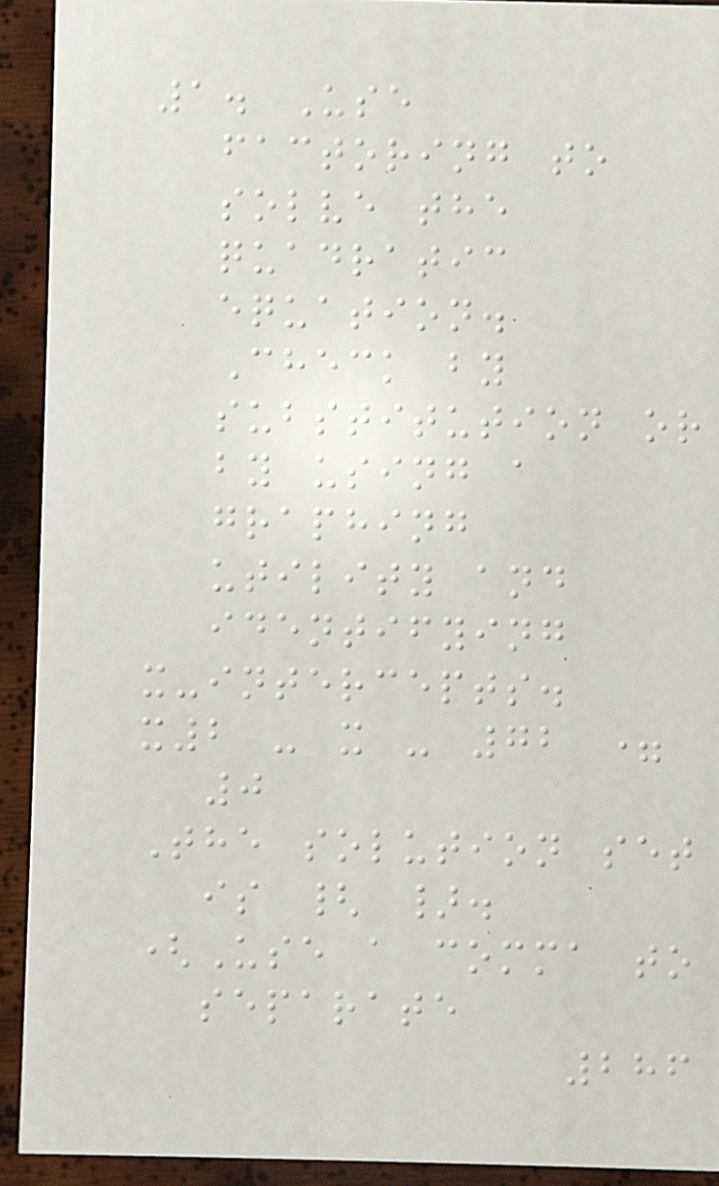1. Use
factoring to
solve the
quadratic
equation.
Check by
substitution or
by using a
graphing
utility and
identifying
x-intercepts.
x2 - x - 72 =
0
The solution set
is { }.
(Use a comma to
separate
286
